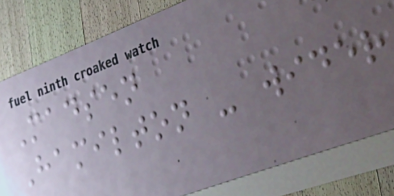Madsen
Hamilton - wider
